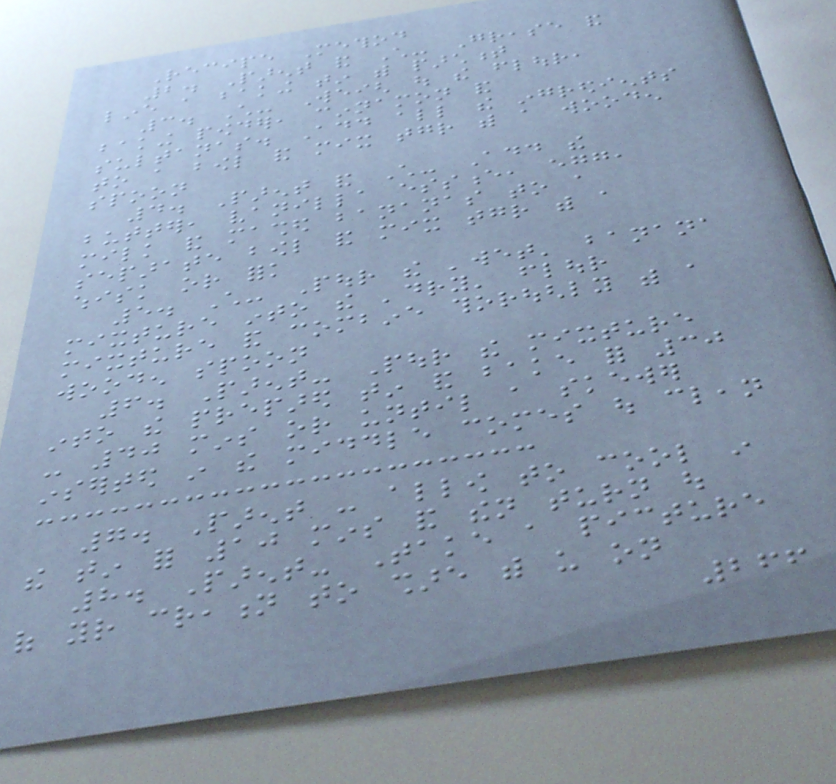Recipe Method
2. Parent and Child- Grease and
line a baking tin with parchment
3. Child- Weigh out the flour,
baking powder, cinnamon and
sultanas. Add all the ingredients
to a bowl and mix together with a wooden
spoon
4. Parent and Child- Add the
butter, vanilla essence, egg,
milk and mashed bananas to a
separate bowl and mix together with a
whisk or fork
5. Child- Pour the 'wet' banana
mixture into the 'dry' flour
mixture and combine thoroughly with a
wooden spoon
6. Parent- Pour the mixture
into the prepared tin and bake for 30
- 40 mins or until a skewer
inserted in the middle comes out clean
7. Parent - allow to cool in
the tin for 10 mins and then turn out
8. Parent- Take a picture
of your creation to share with us on
266
